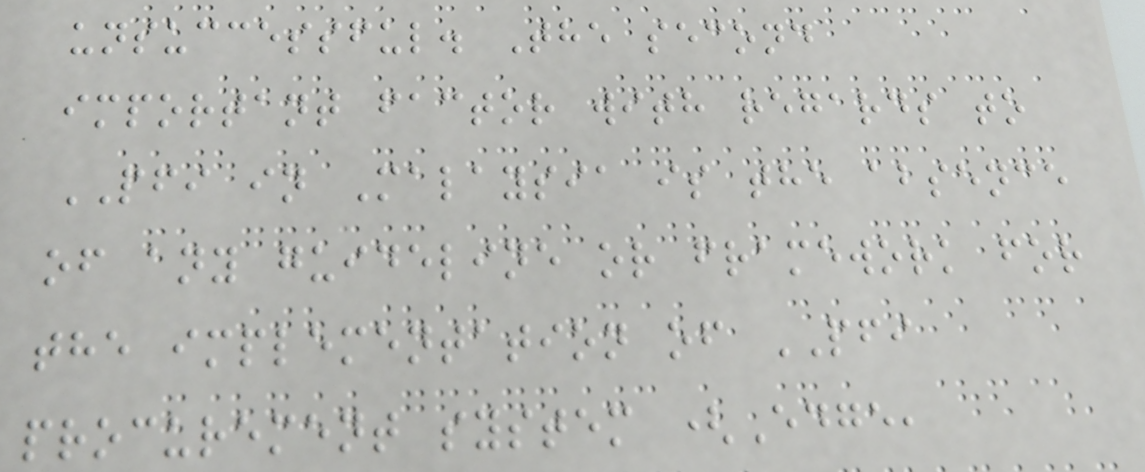unsuccessful. The second
important factor with regards to
PFI in Malaysia is the absence
of any guideline or framework for
the implementation of PFI
procurement system (Edge,
